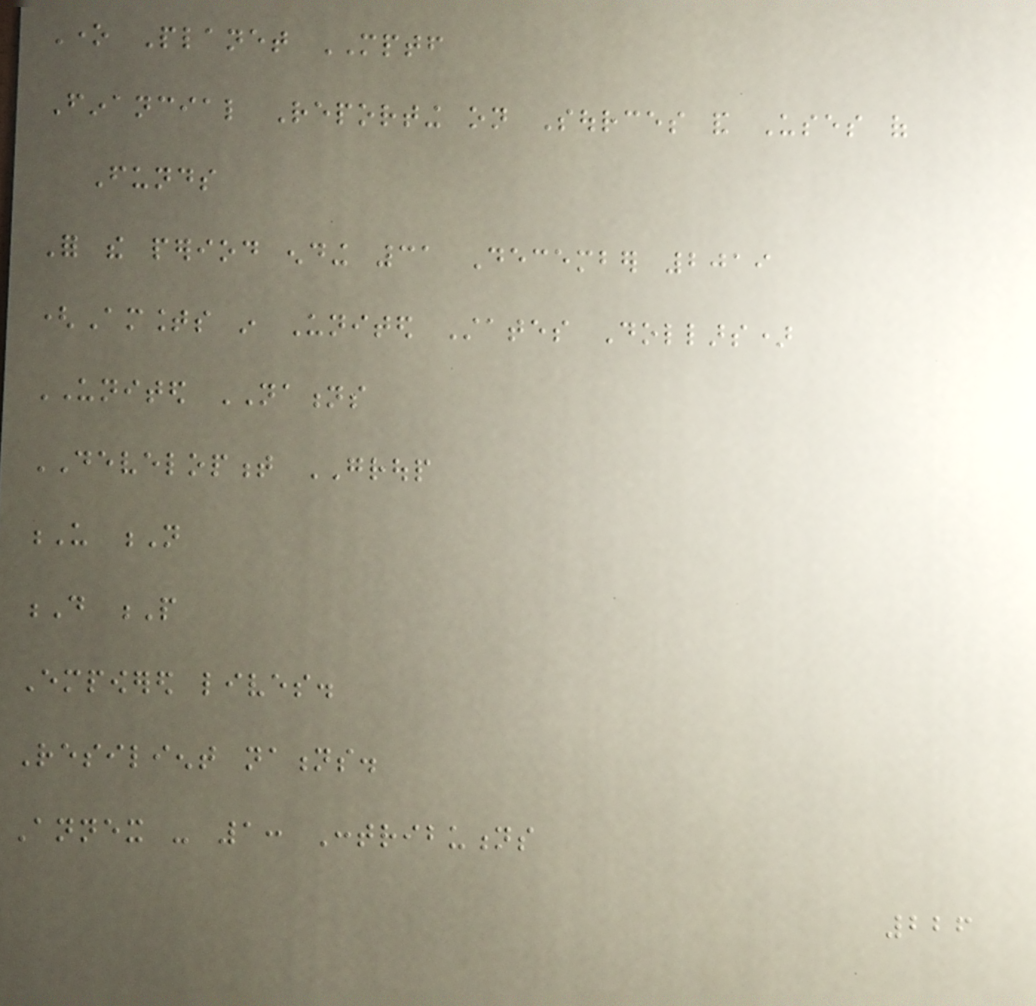One Planet MPTF
Financial Reporting on Sources and Uses of
Funds
For the period ending 31 December 2019
(Amounts in United States Dollars)
UNITED NATIONS
DEVELOPMENT GROUP
U N
D P
Empowered lives.
Resilient nations.
Annex - 1: Contributions
226
